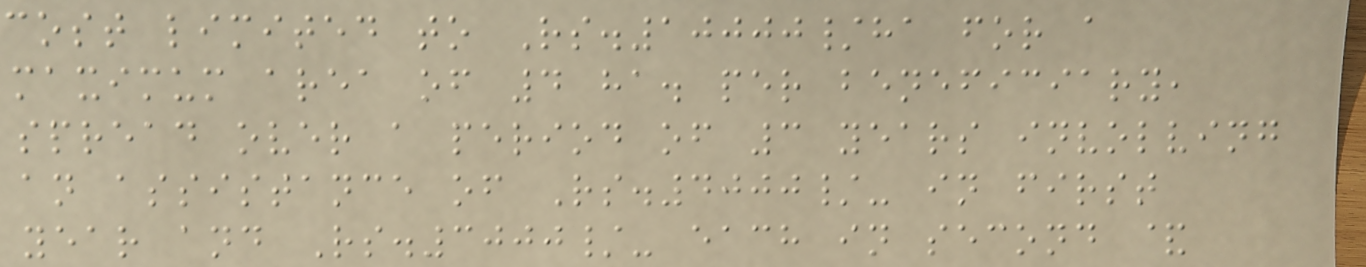cost limited to Rs.10000/ha for a
maximum area of 4 ha. per beneficiary,
spread over a period of 3 years involving
an assistance of Rs.4000/- in first
year and Rs.3000/- each in second &
